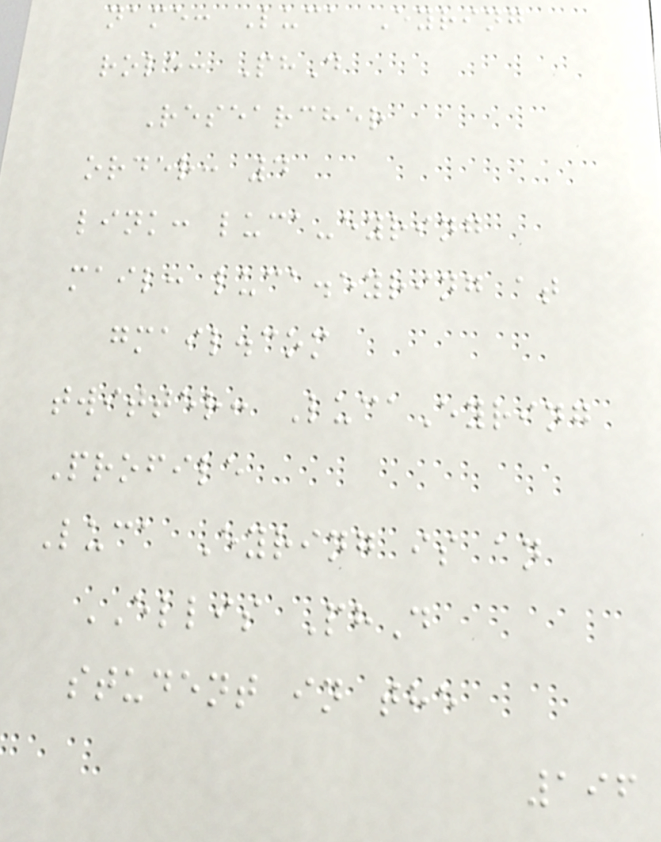name: Luca Eyring
role: PhD
Researcher
order: 4
link: luca-eyring
mail: luca.eyring at
gmail.com
twitter: LucaEyring
Profile
Luca Eyring is an
ELLIS PhD
student in the
196
